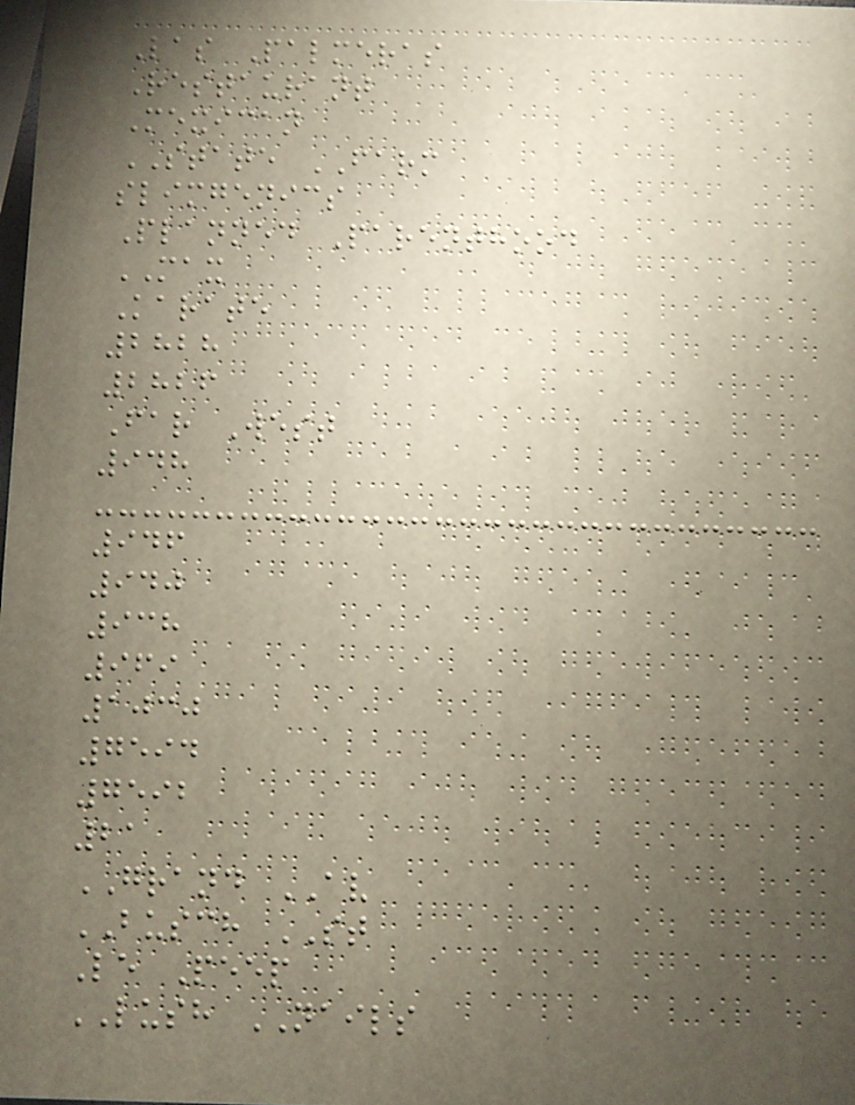Las Palmeras
Restaurant
Mexican
STATE FARM
slimgenics
Planned Parenthood
MAX
Karate
2828
2826
Far West
948
946
940
938
969
1030
7594
7592
21
GRAND AV
BUSCH ST
Le Peep
LUSH NAILS
